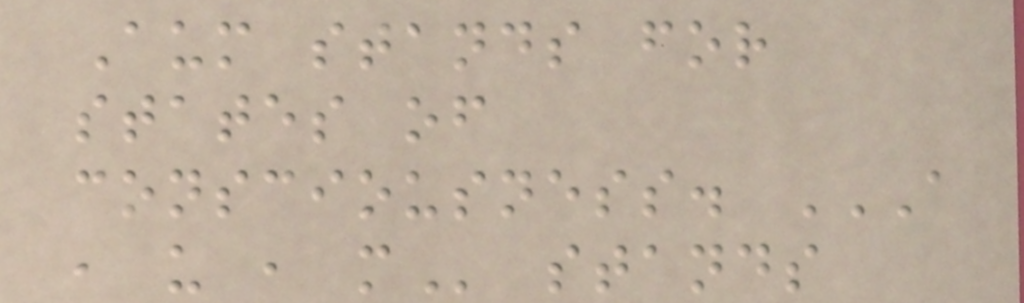Aum stands for
states of
consciousness. A
, U , M stands
